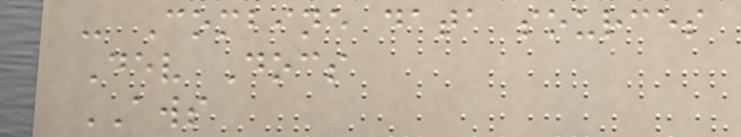- Combine data sources
Dev Docs
AWS
